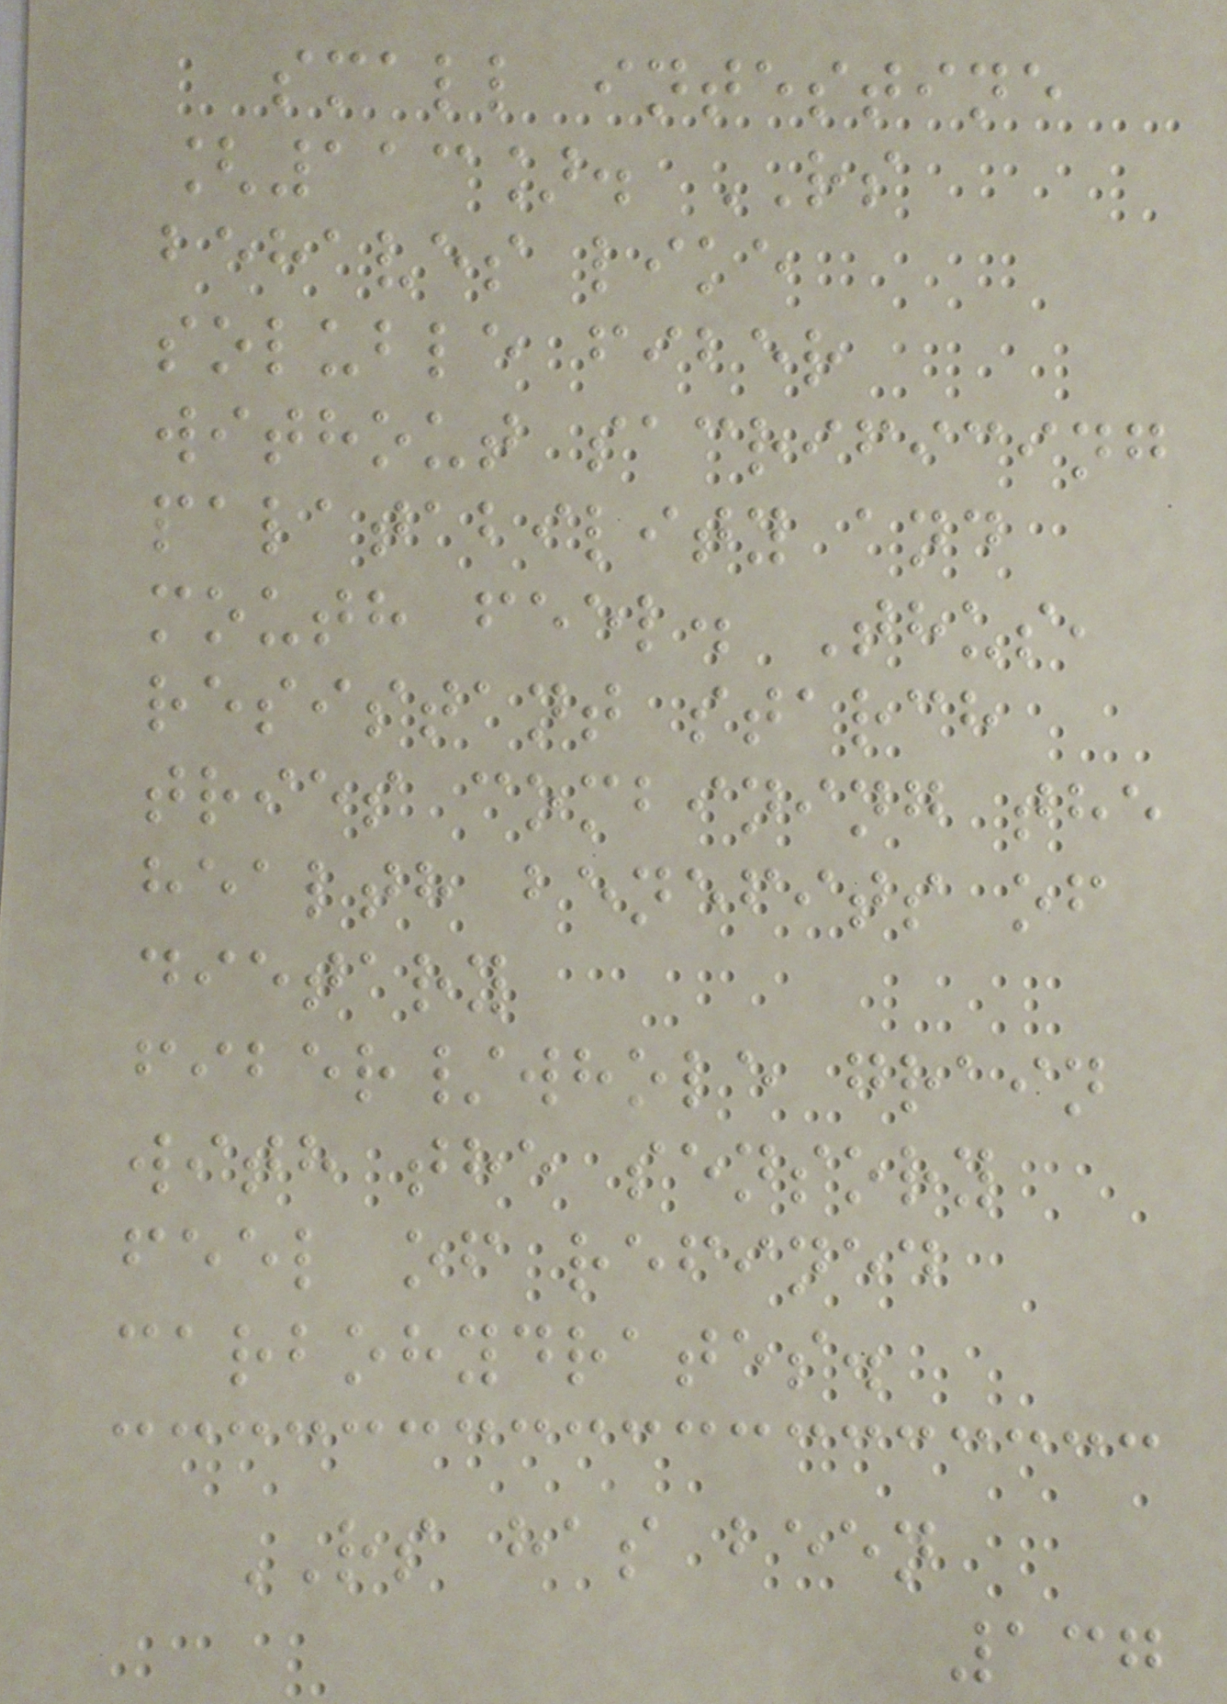small intestine
[113]. RS
behaves like
soluble fiber
without sacrificing
palatability and
mouth feel. Thus,
resistant starch
tries combining the
health benefits of
dietary
fiber/whole grain
with the sensory
feel of refined
carbohydrates.
RS has been
137
